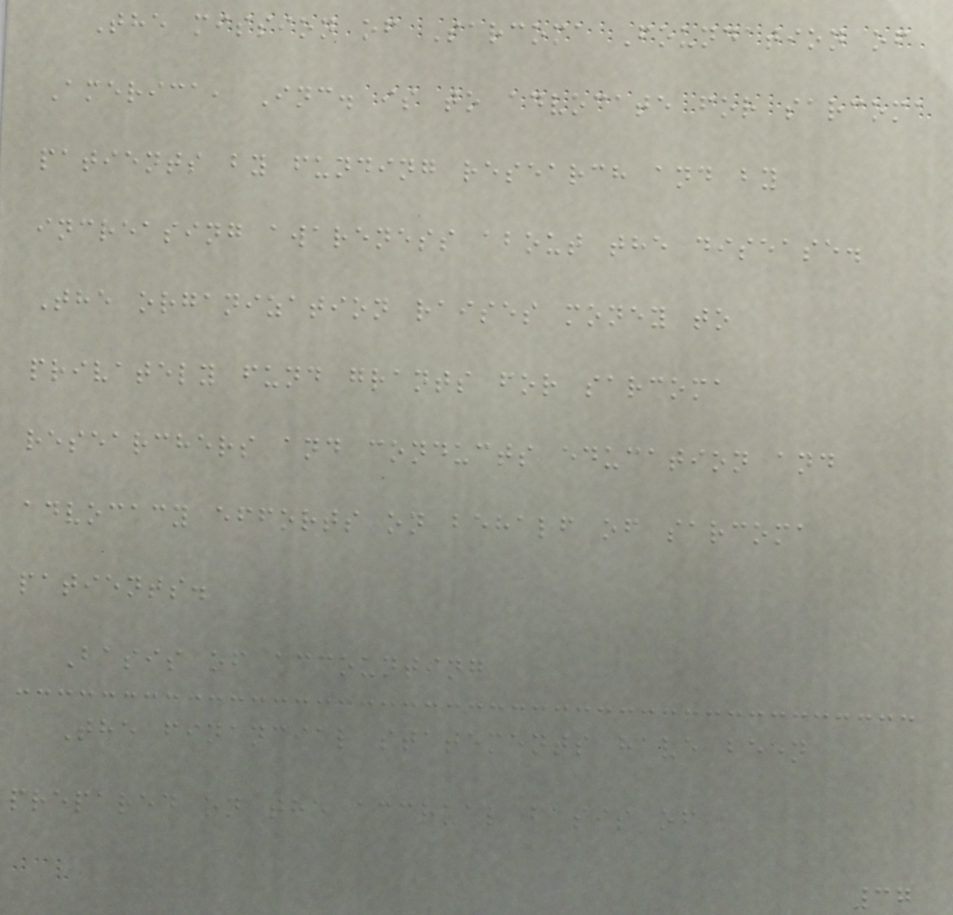The mission of Sarcoma Foundation of
America, Inc. is to advocate for sarcoma
patients by funding research and by
increasing awareness about the disease.
The organization raises money to
privately fund grants for sarcoma
researchers and conducts education and
advocacy efforts on behalf of sarcoma
patients.
Basis of accounting
The financial statements have been
prepared on the accrual basis of
37
